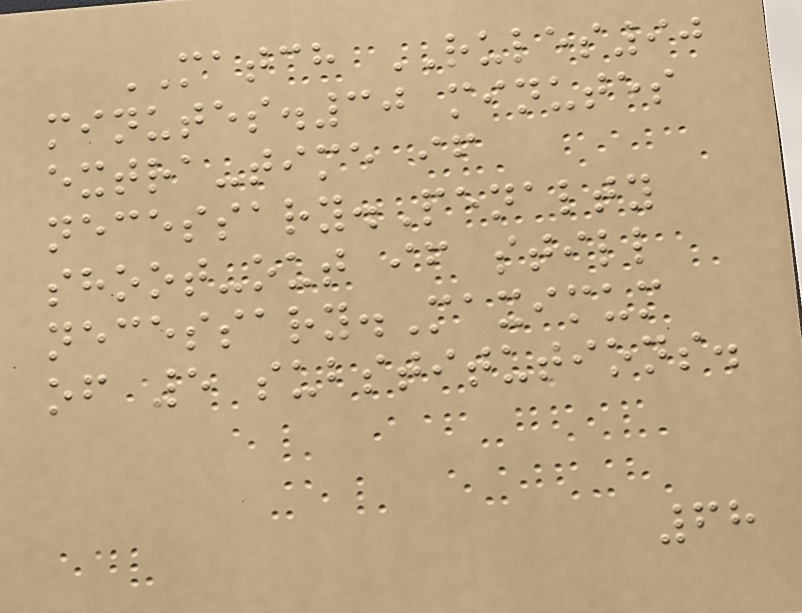MATCH RULES90
minutes.30 minutes
extra-time if
necessary.Penalty
shoot-out if still
necessary.Maximum
of 5 substitutions.
68
